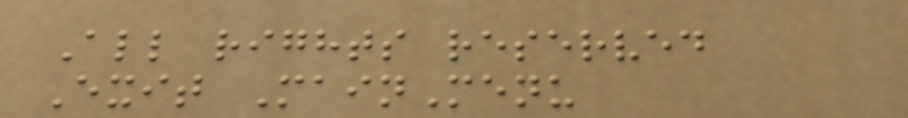All rights reserved
Exit MainMenu
